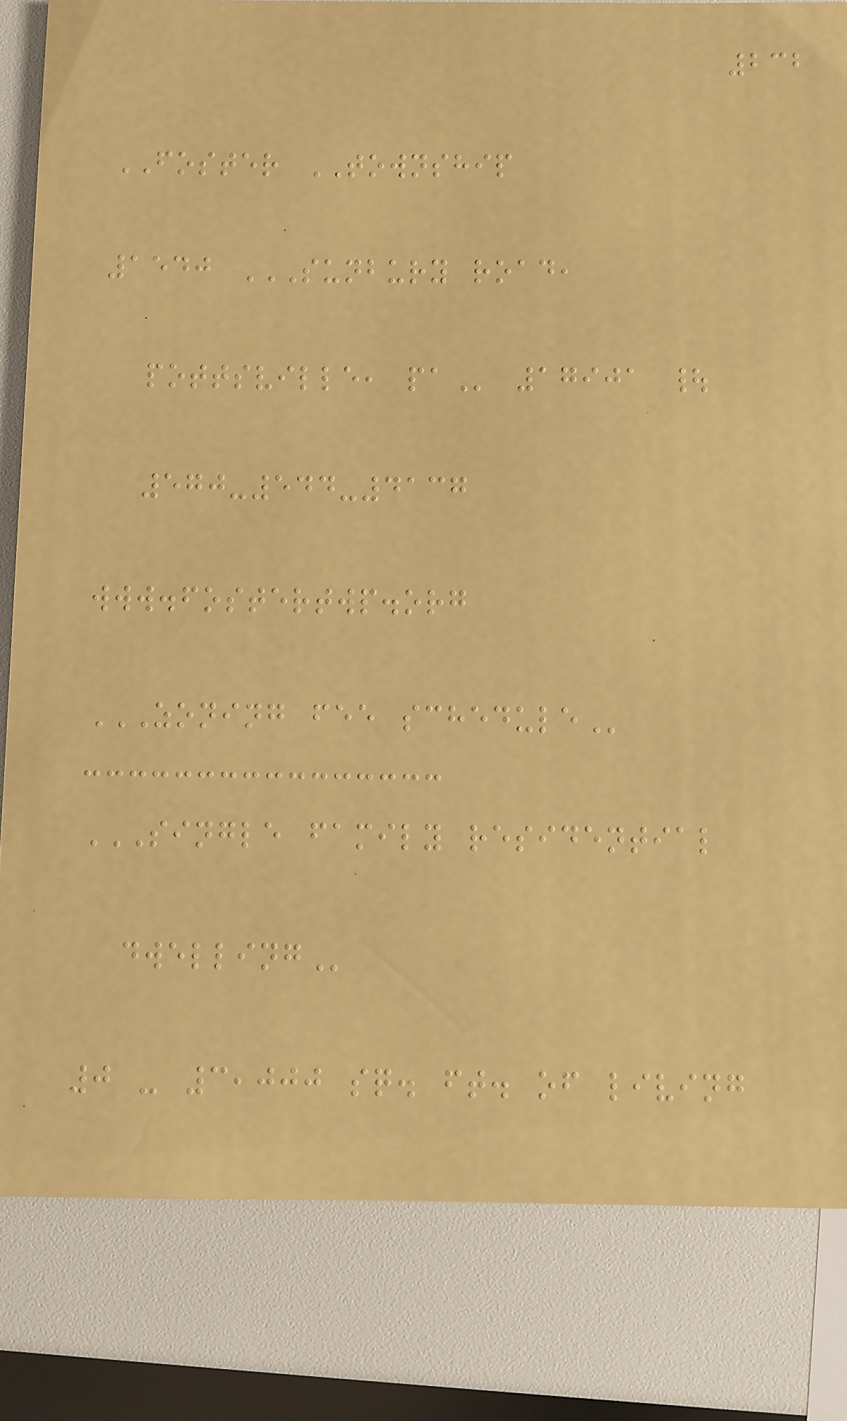232
FOSTER TOWNSHIP
1540 SUNBURY ROAD,
POTTSVILLE, PA 17901 |
570-544-4137
www.fostertwp.org
ZONING FEE SCHEDULE
SINGLE FAMILY RESIDENTIAL
DWELLING
0 - 3,000 sq. ft. of living
